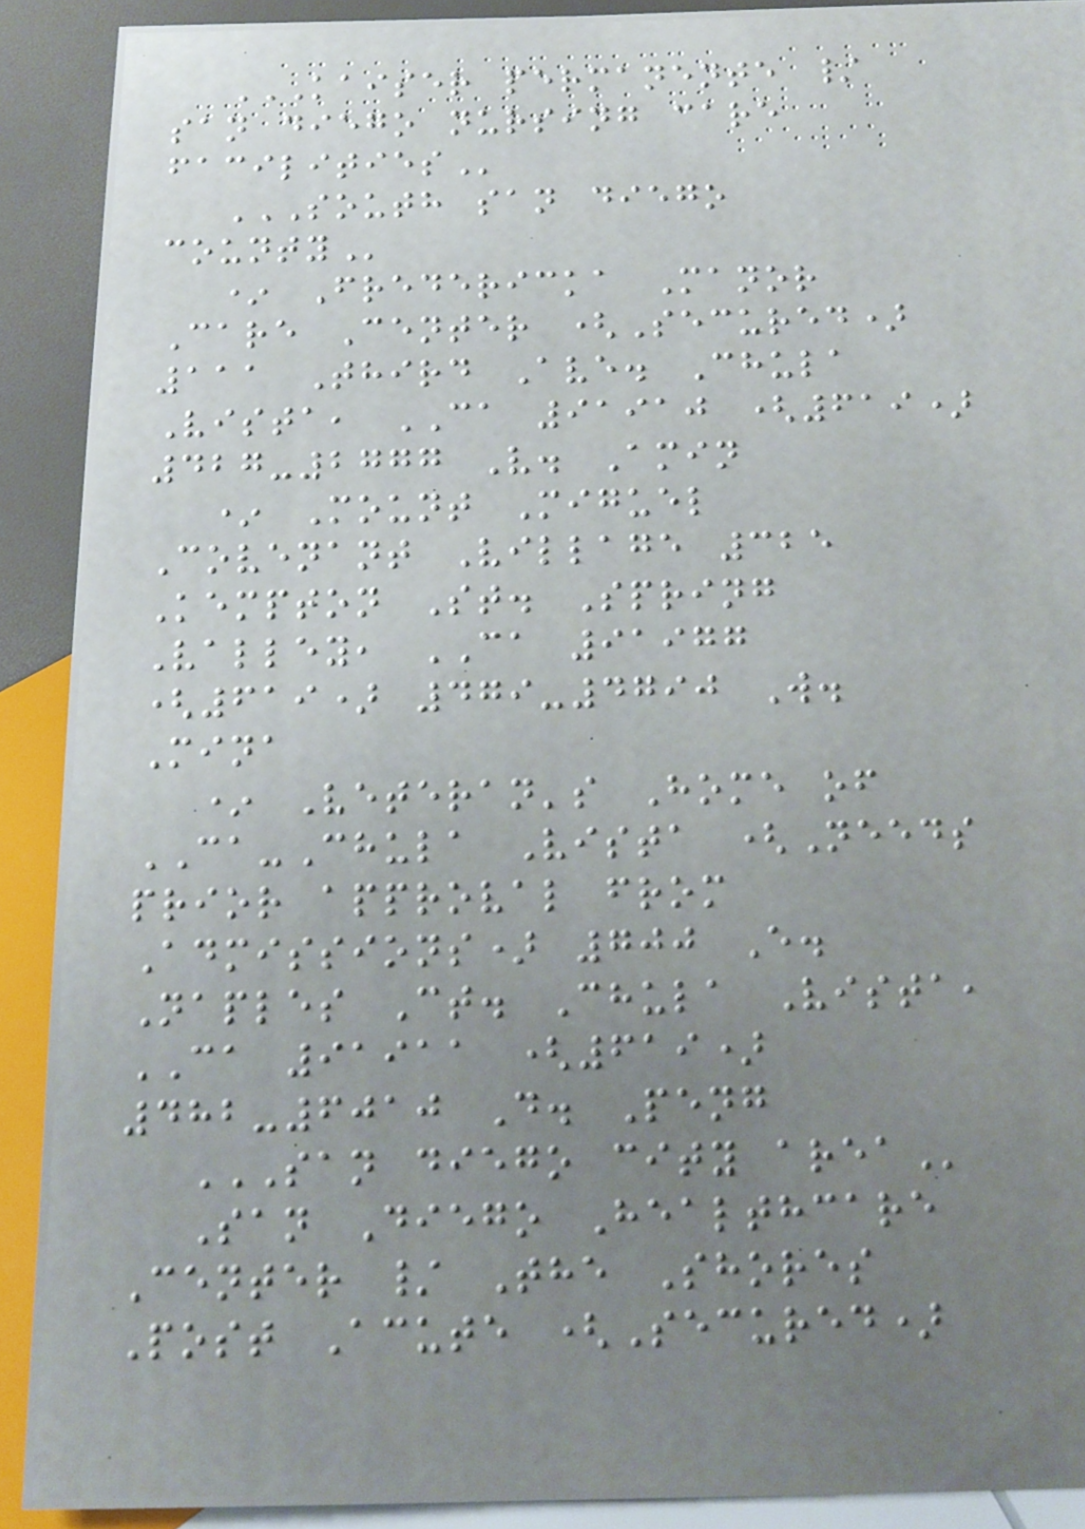KAISER PERMANENTE /
SAN DIEGO NURSING CARE
FACILITIES
SOUTH SAN DIEGO
COUNTY
* Fredericka Manor
Care Center (Secured)
111 Third Ave. Chula
Vista, CA 91910 (619)
427-2777 V. Amin
* Mount Miguel
Covenant Village 325
Kempton St. Spring
Valley, CA 91977
(619) 479-4790 W.
Mina
* Veteran's Home of
CA-Chula Vista (Needs
prior approval from
Admissions) 700 E.
Naples Ct. Chula Vista,
CA 91911 (619)
482-6010 D. Peng
SAN DIEGO CITY AREA
San Diego Healthcare
Center / The Shores
Post Acute (Secured)
